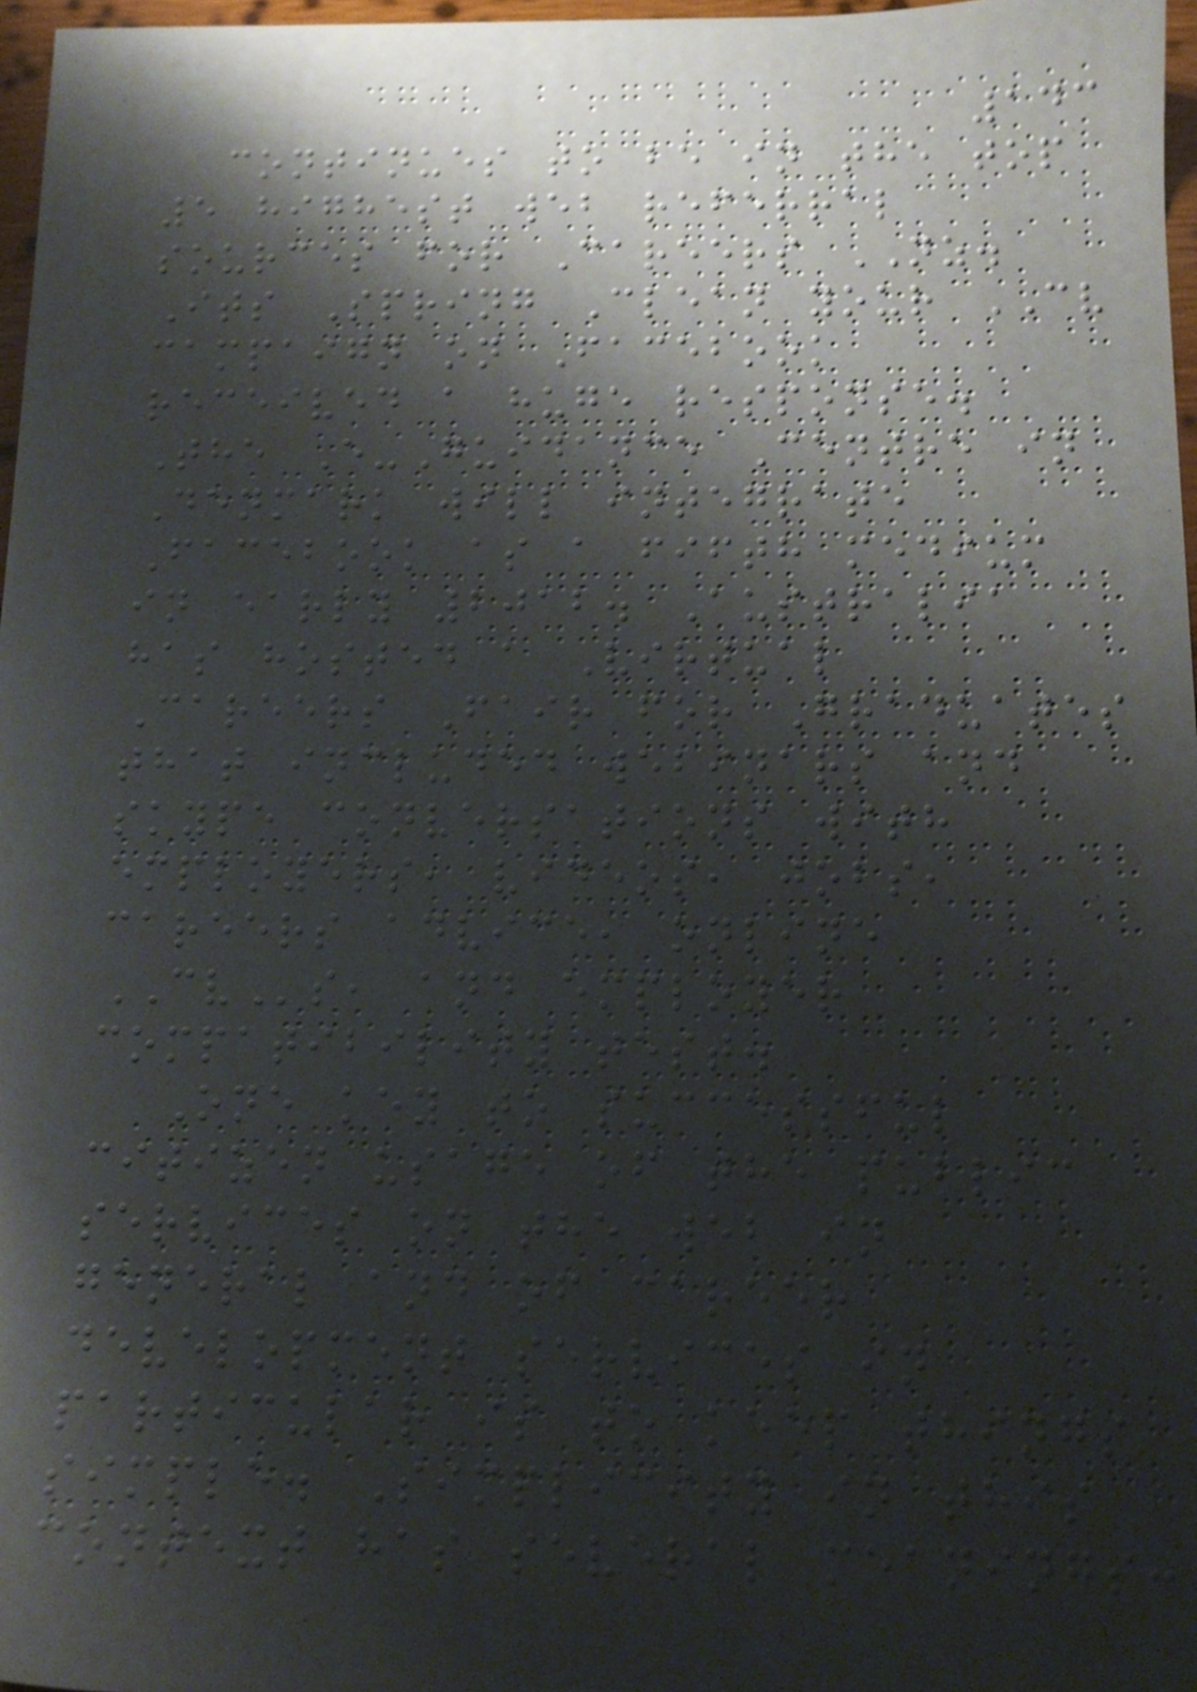143
continues to be in the top
5 highest web referral
sources for Careers NZ.
Its Spring Clean your CV
campaign on Facebook
received a huge response.
The E-Guidance Centre in
Denmark will integrate
Facebook as a fifth medium
in early 2012. Australia
has hosted a Virtual
Careers Fair for Graduates
that included webinars and
skype conversations with
employers, videos, jobs,
careers advice, online
CVs, and employer
compatibility test.
One key to successful
citizen usage of the public
services on the web in
general and of career
development services in
particular is to keep things
simple. Simplicity in this
context has several meanings:
